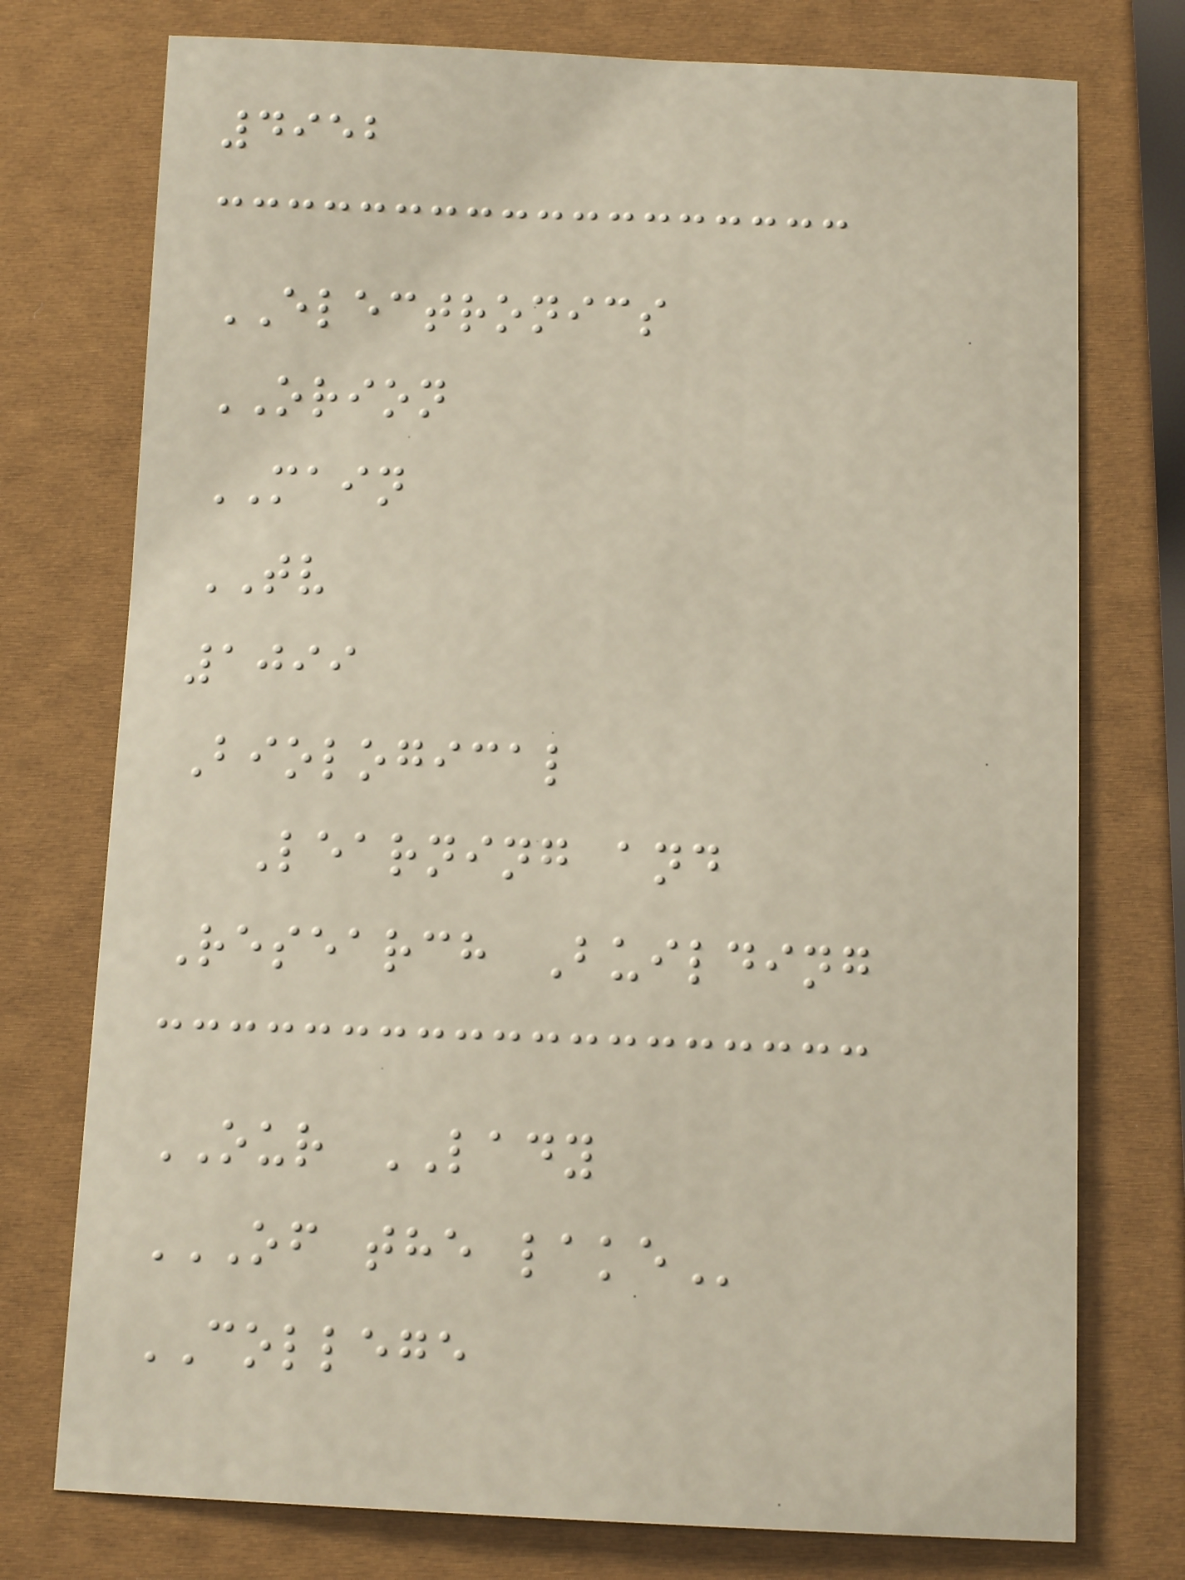4952
ELECTRONICS
ORION
MAIN
TV
1099
Biological
Learning and
Research Building
OUR LADY
OF THE LAKE
COLLEGE
